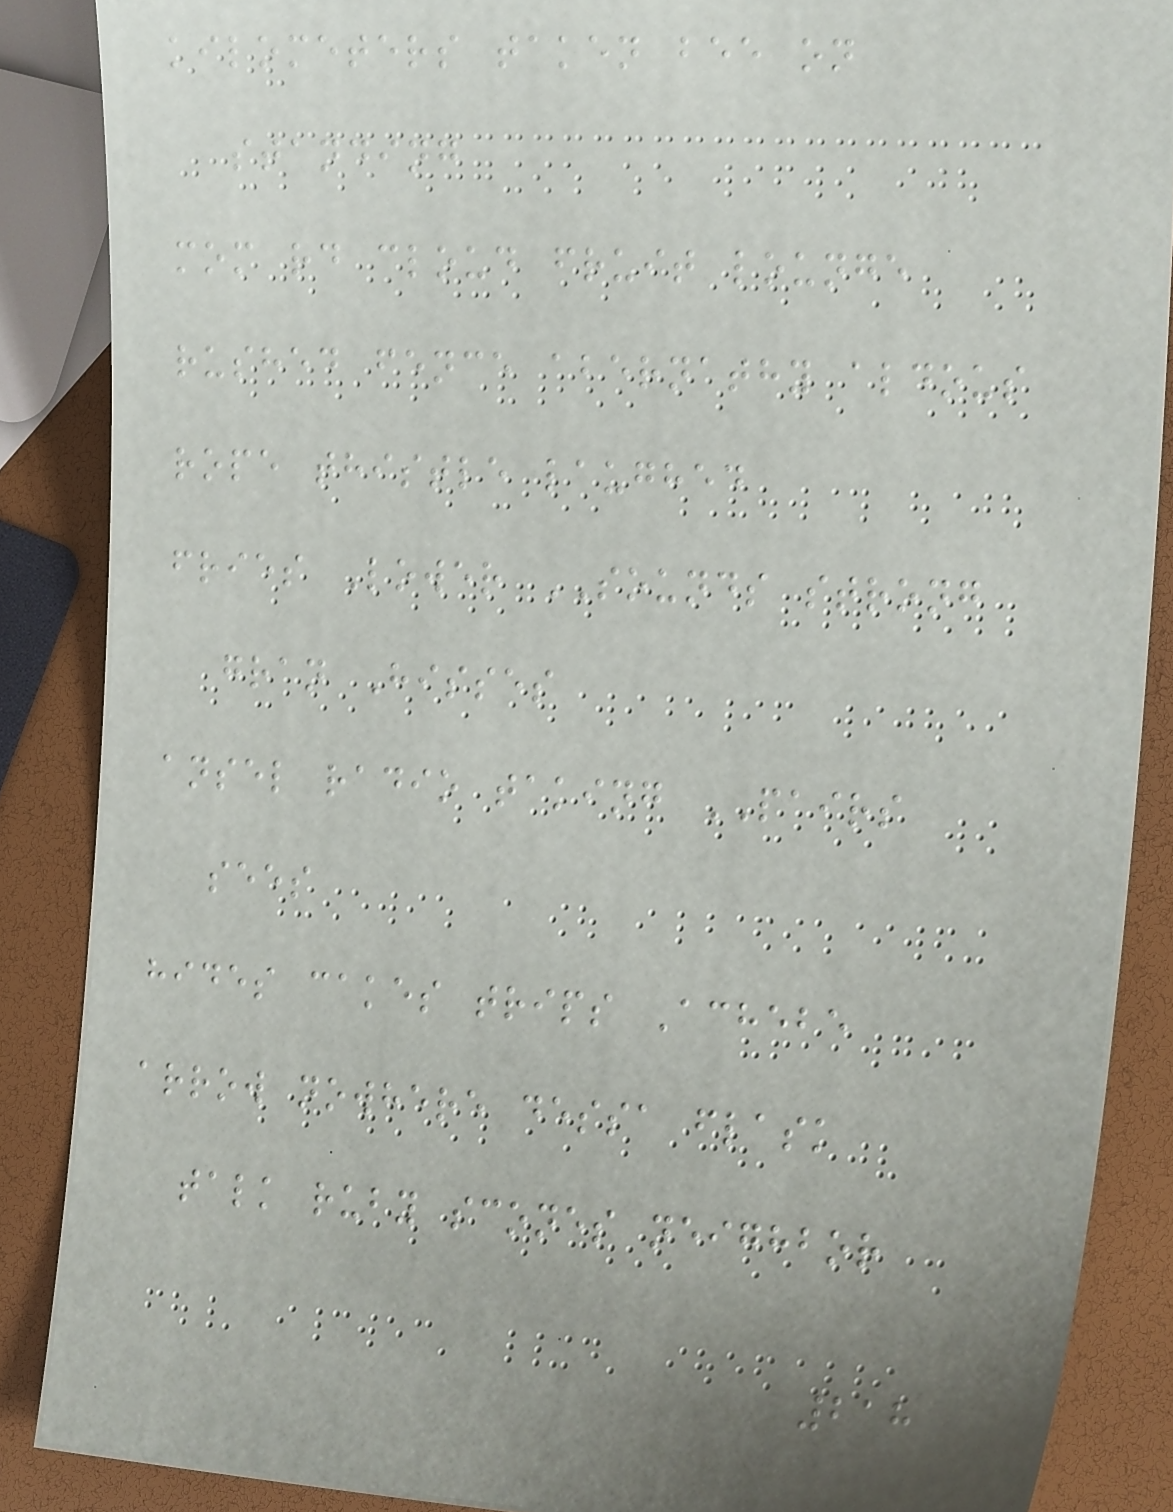kilometers taken bee on
standing
mom rd cloud fruit lounge
rushed fence abernathy aldous
rope thistle laughed
fries Lower SOUNDS strong
gran Hisses
ansel radio taking PAIRS
sees
hides cakes trips Achebe
arrow nowhere dessa flask
talk ruby scones neighbor
218
